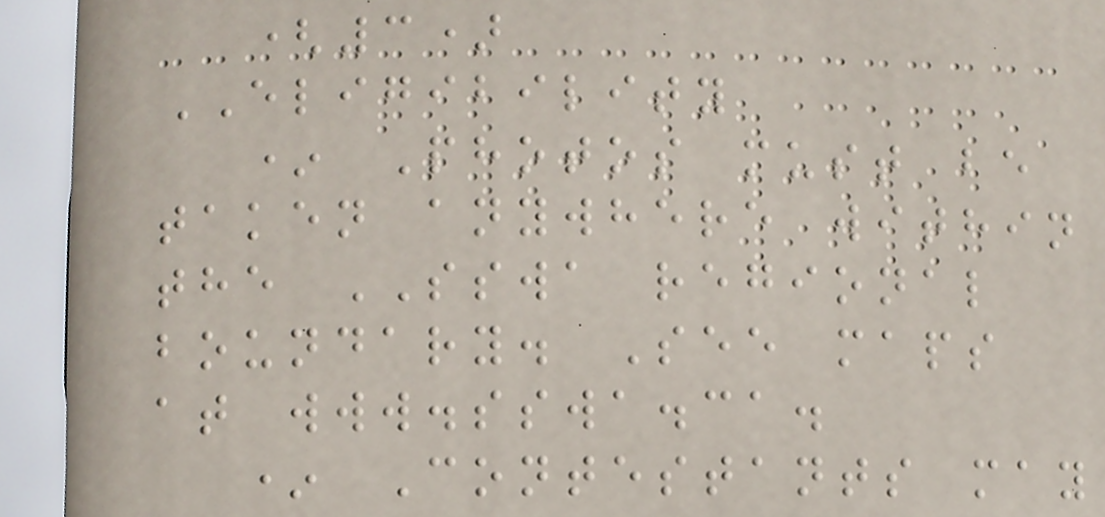(3)
ELIGIBILITY
* Photos must be
taken anywhere within
the SSWA regional
boundary. See maps
at www.sswa.ca.
* Contestants may
